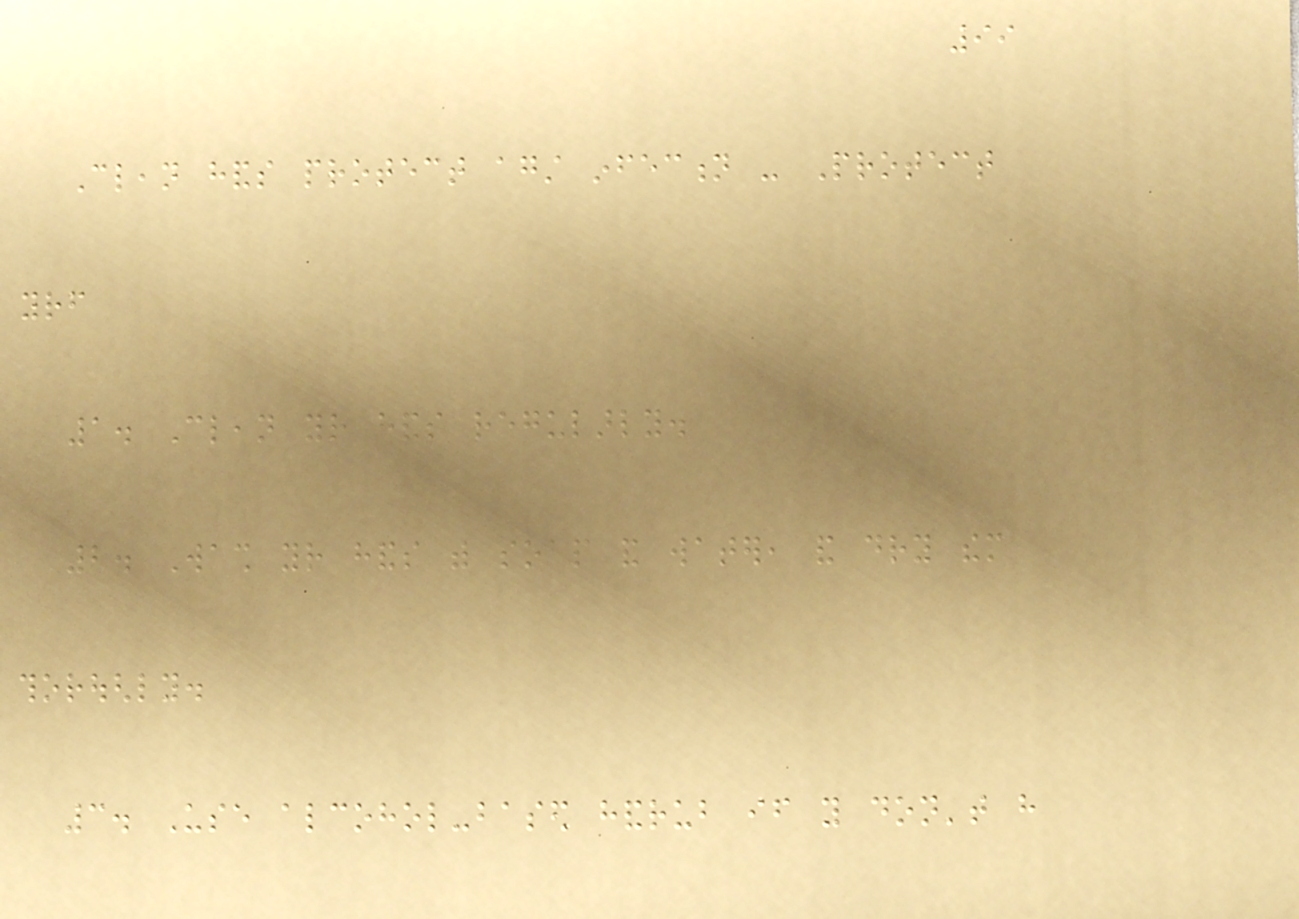99
Clean hands protect against infection - Protect
yourself
1. Clean your hands regularly.
2. Wash your hands with soap and water, and dry them
thoroughly.
3. Use alcohol-based handrub if you don't have
